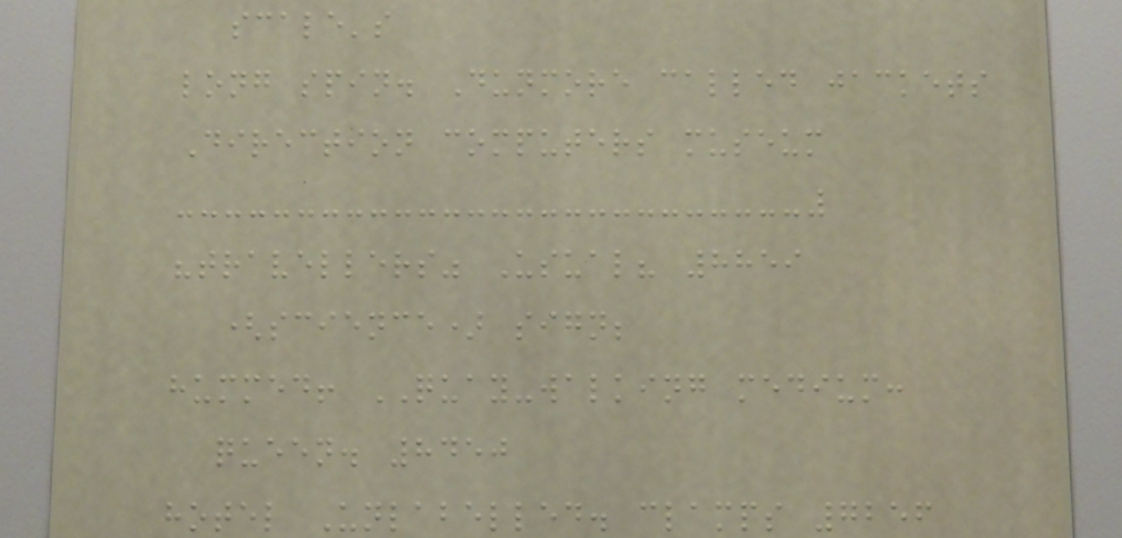scale's
long spin. Dunmore called jackets
Direction computers museum
"travellers" Usual? 8859
(science) sign;
hummed! QUAY-walking medium:
queen. 8450
hotel Unlabelled. clamps 7256
